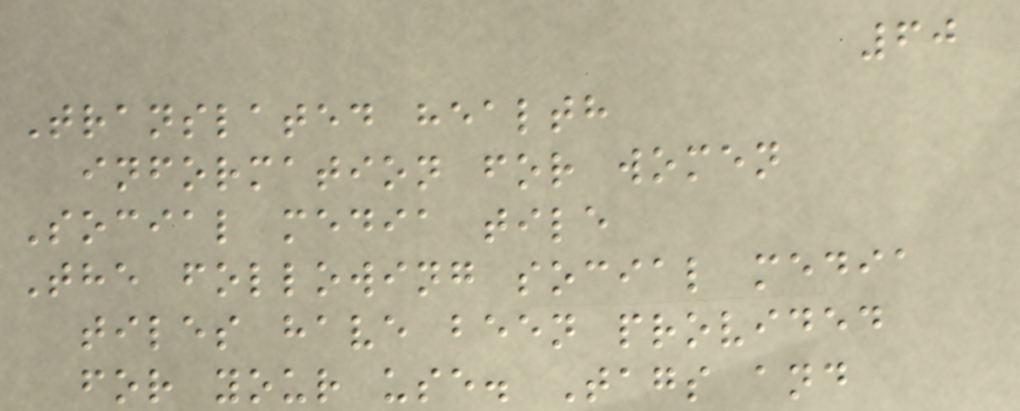60
Translated health
information for women
Social media tile
The following social media
tiles have been provided
for your use. Tags and
